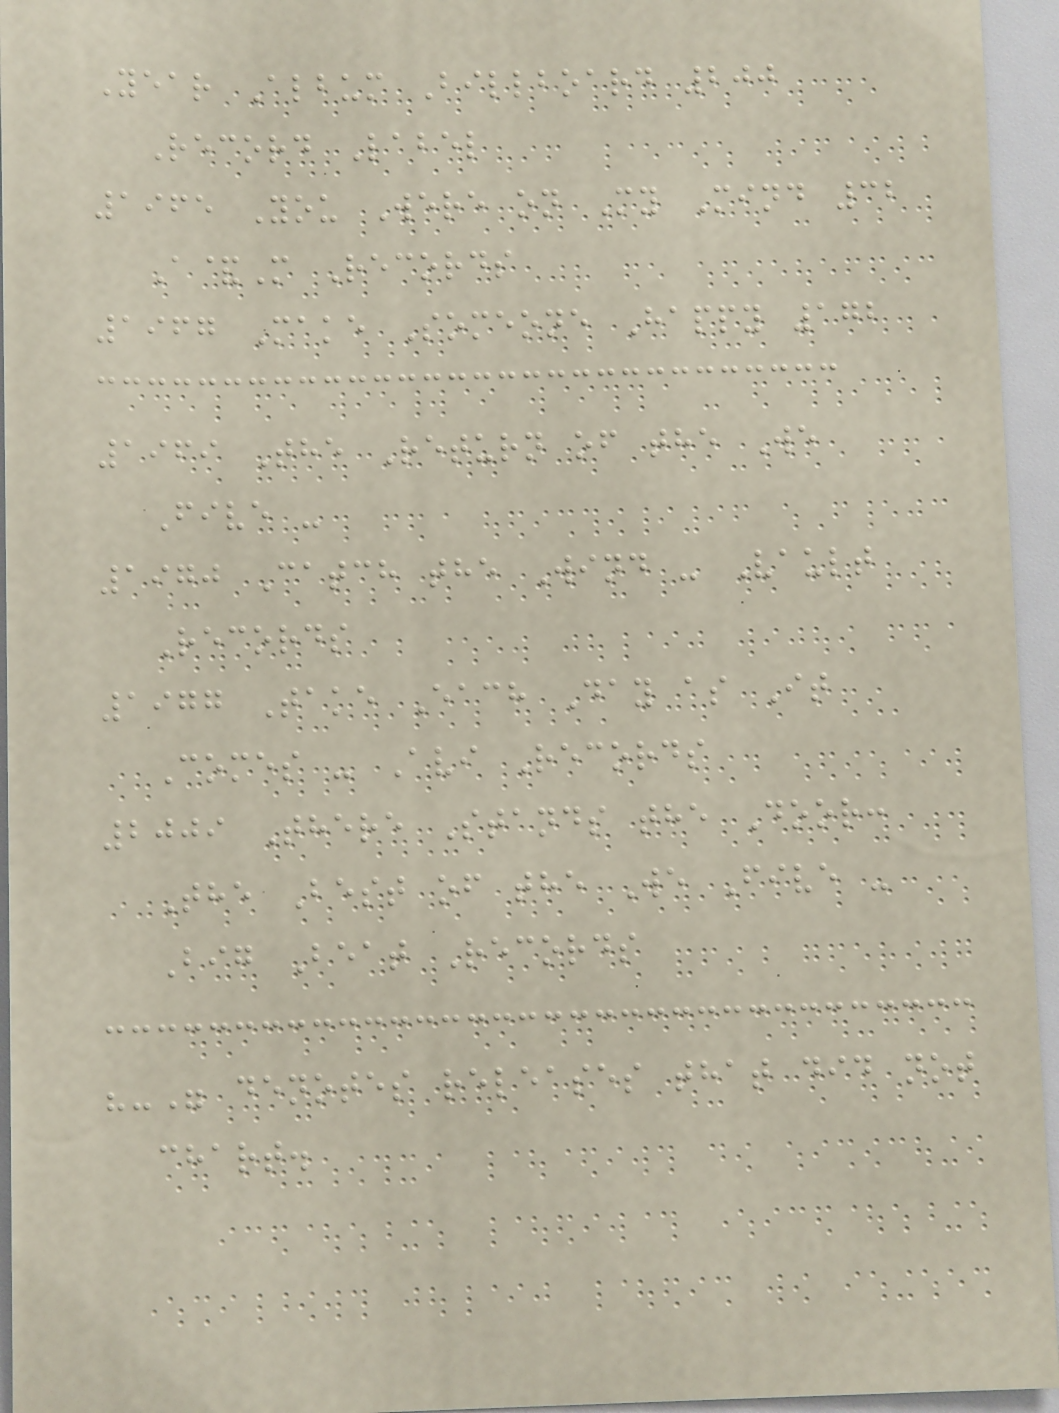Year Album Billboard 200
Record Label
1965 You Were on My Mind 32
A&M Records
1967 Make Someone Happy 172
1969 The Return of the We
Five -
1970 Catch the Wind - Vault
Records
1977 Take Each Day as It
Comes - Avi Records
2009 There Stands the Door:
The Best of the We Five -
Big Beat Records
"-" denotes releases that did not
chart.
